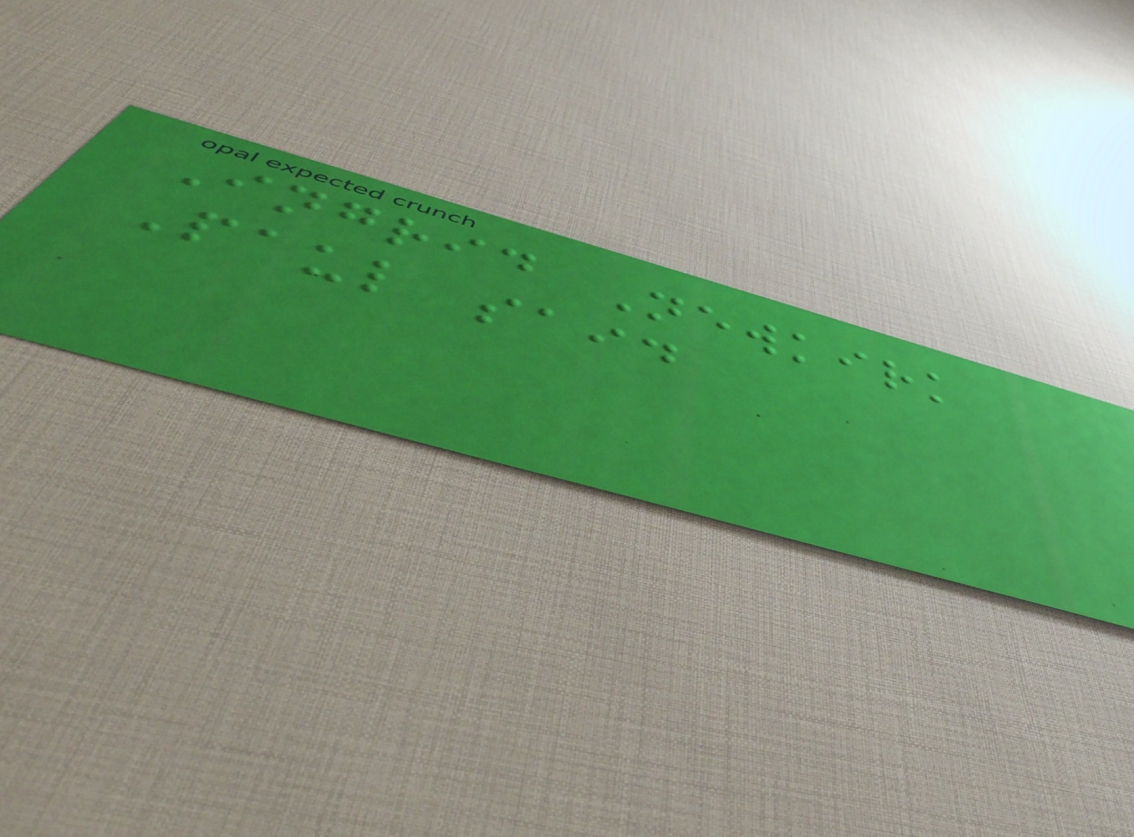Ingrid Newkirk
Paul said
